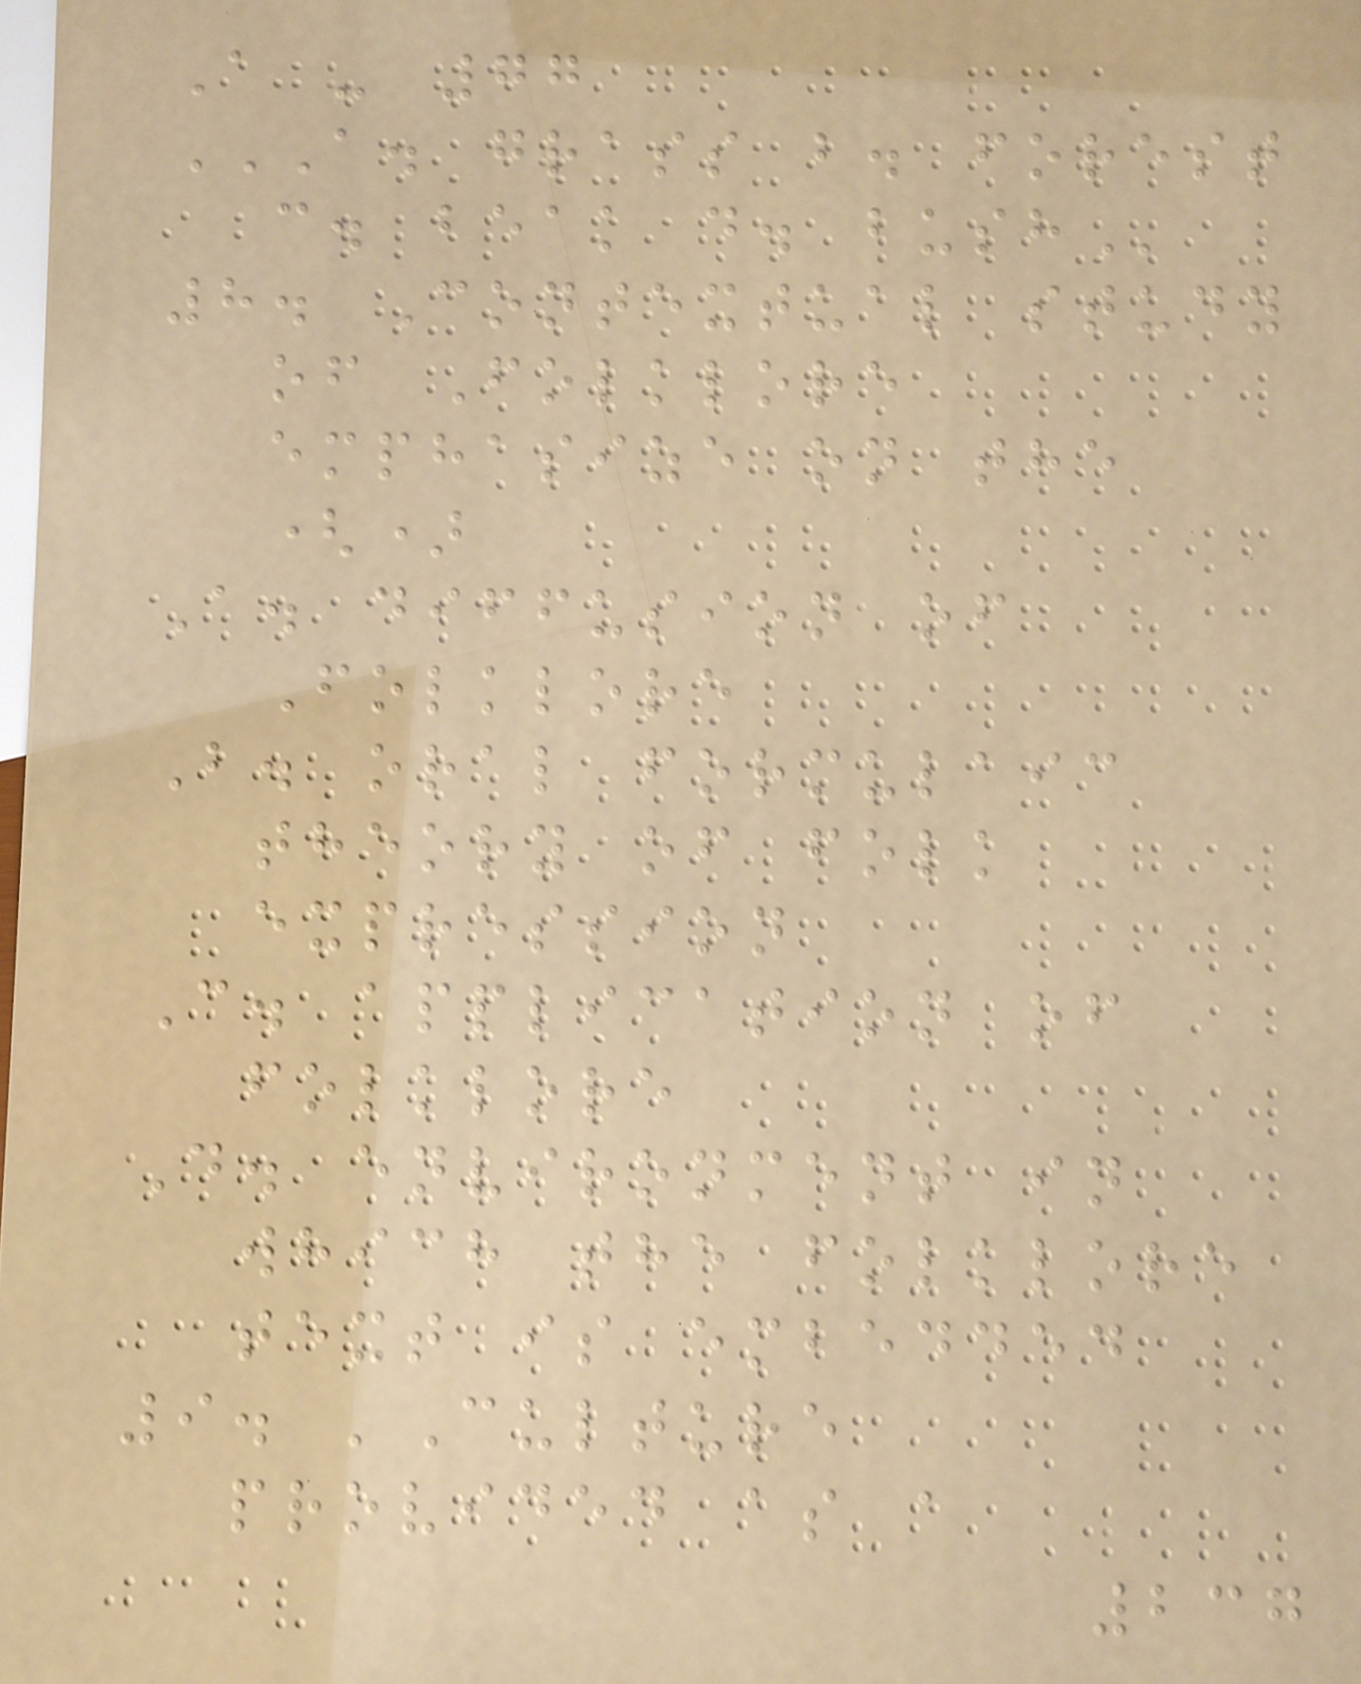A - 77
A. GRASS B. FOREST
C. BEAK D. BUSH
8. Contextual study
of Folklore
emphasize on the
()
A. diffusion of
Folklore
B. oral formulaic
theory of folk
expression
C. application of
folklore
D. environment in
which the folklore
text is embedded
9. 'Culture
provided as a
237
